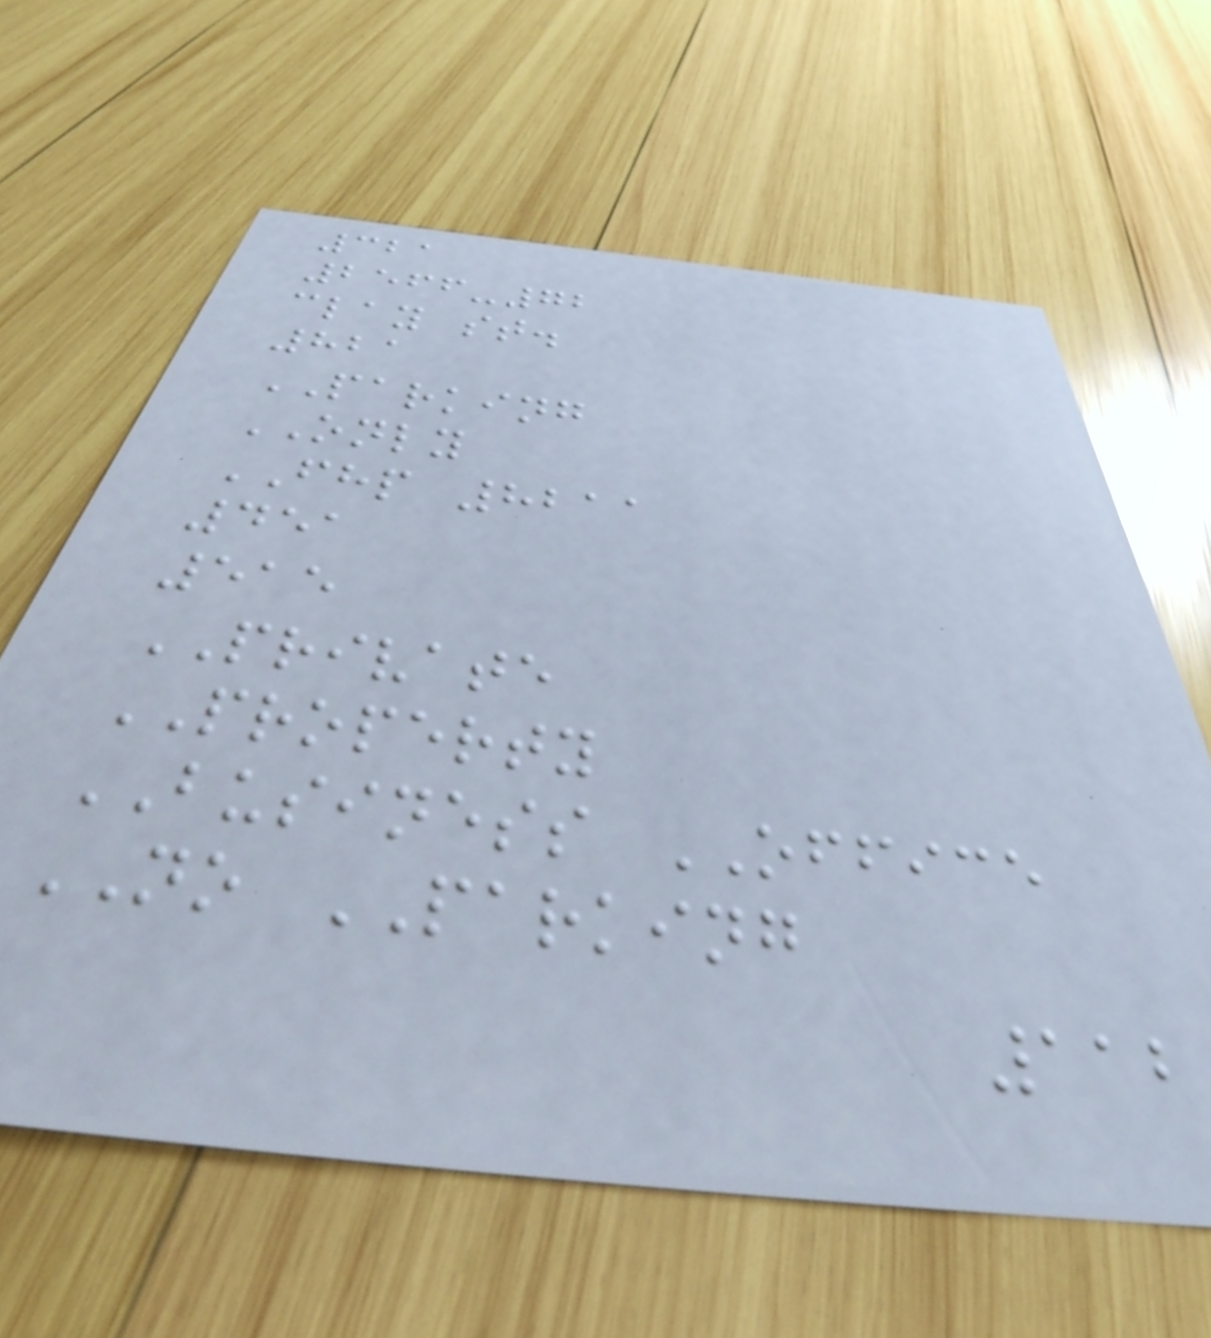321
2566-72
clay st.
821
PARKING
ONLY
FHP 8211
451
515
PRIVATE
PROPERTY
BUSINESS OFFICE
NO PARKING
112
